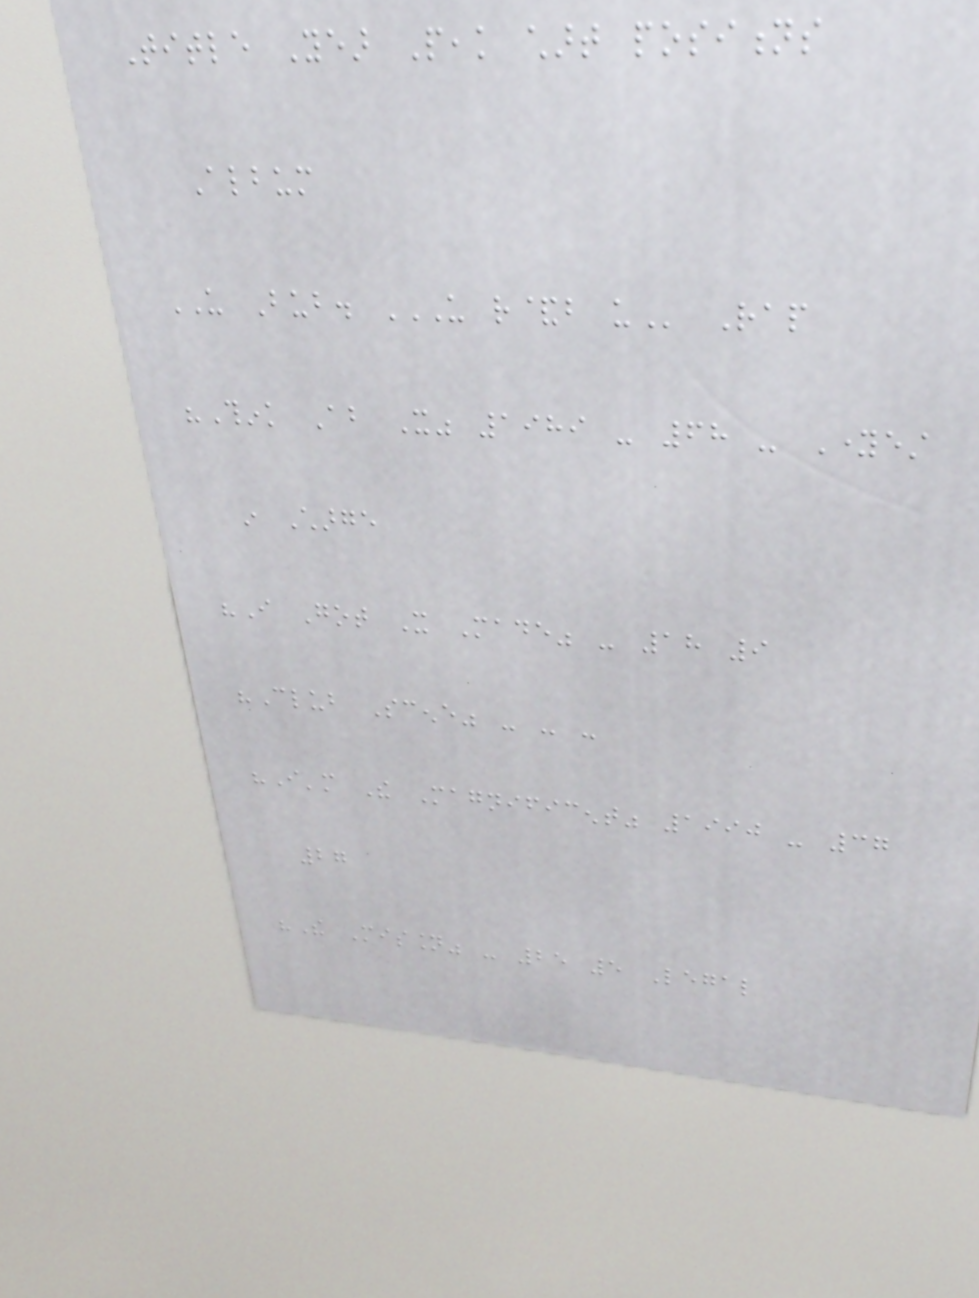Title Year Peak chart positions
Album
US Bub. US R&B US Rap
"Think About It" 1989 - 68 - Youngest
in Charge
"I Got It Made" - 18 9
"Club Scene" - - -
"I'm The Magnificent" 1990 - 37
27
"The Mission" - 25 5 Legal
